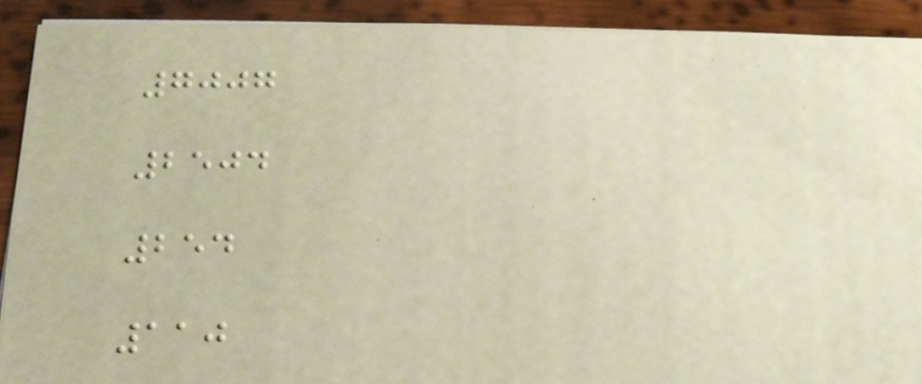7007
2504
254
110
